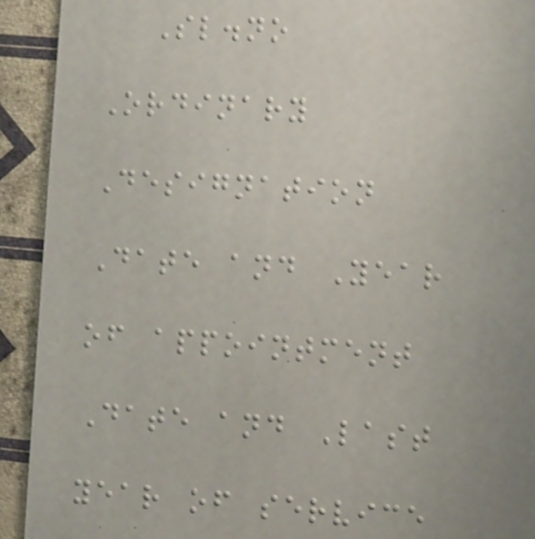Sl.no
Ordinary
Designation
Date and Year
of appointment
Date and Last
year of service
